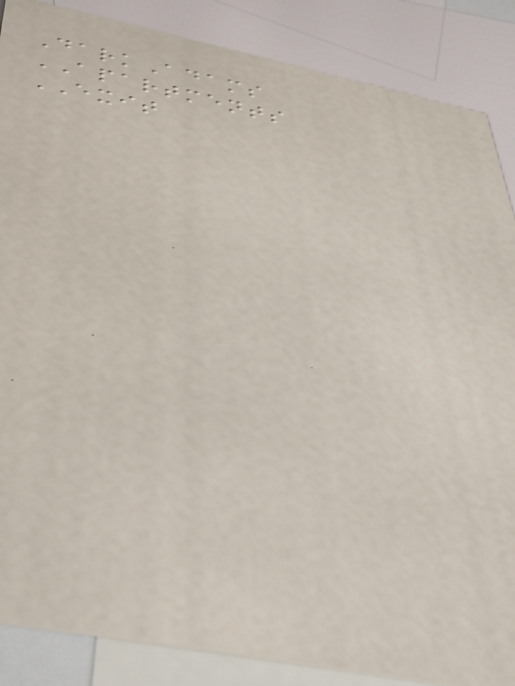DarkAdams
APARTMENTS
EXIT
